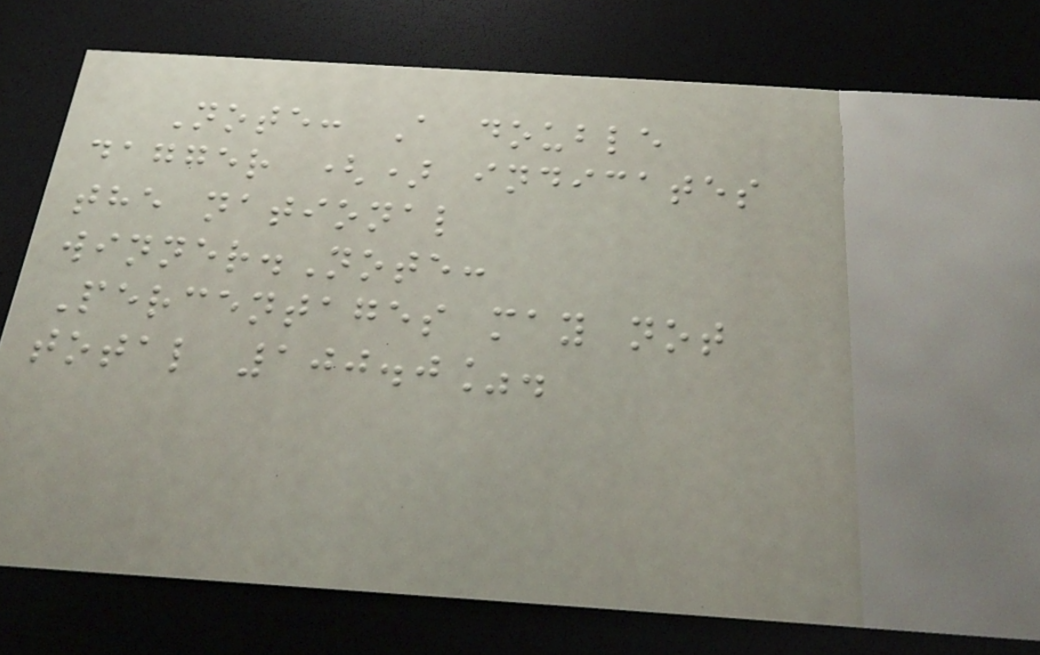Note: A double
dagger () indicates
the national
winner.Note:
Percentages may not
total 100.0%.
